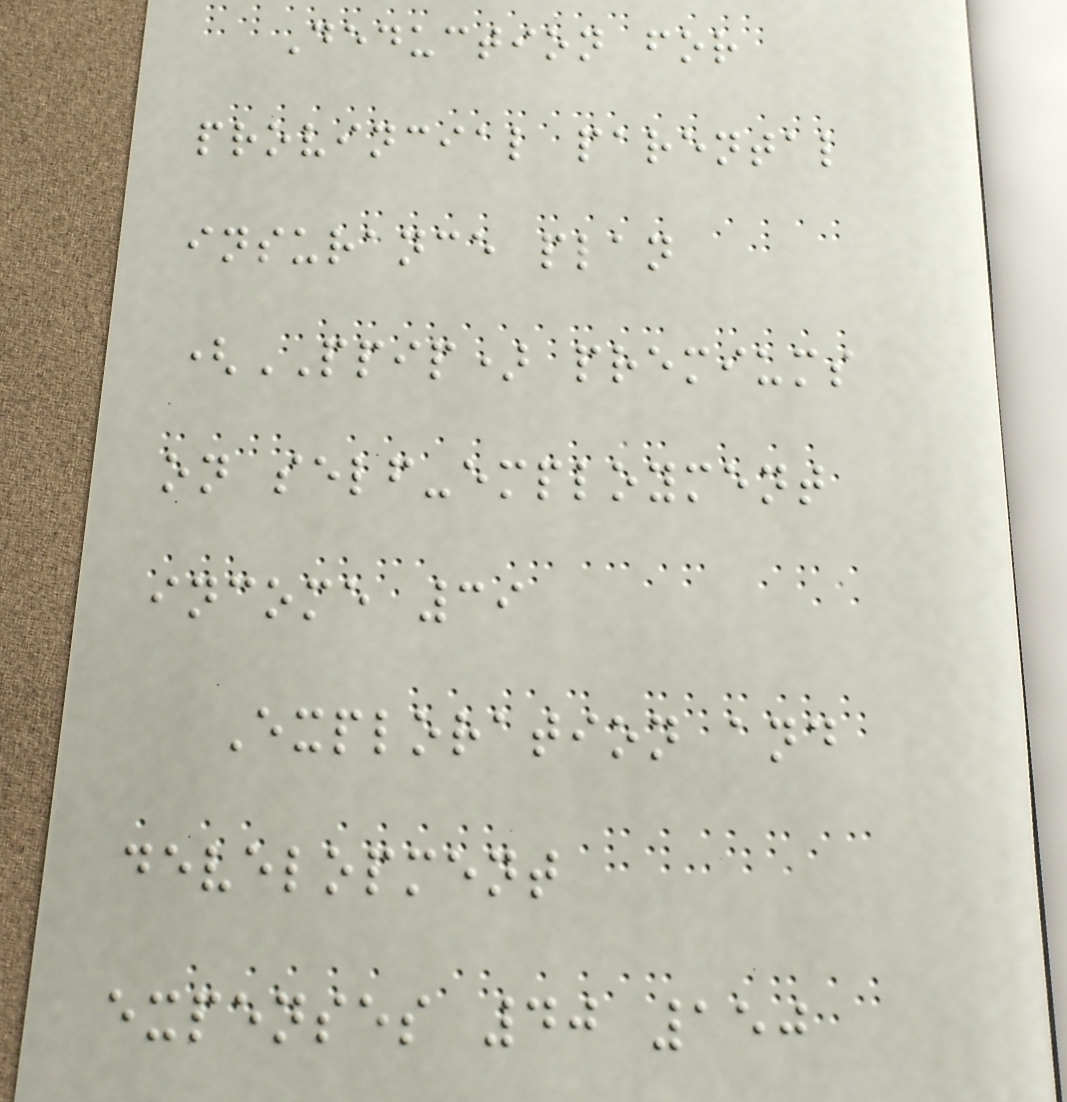Deduction for
provincial parental
insurance plan
(PPIP) premiums
on self-employment
income 39
Exploration and
development
expenses 40 150
